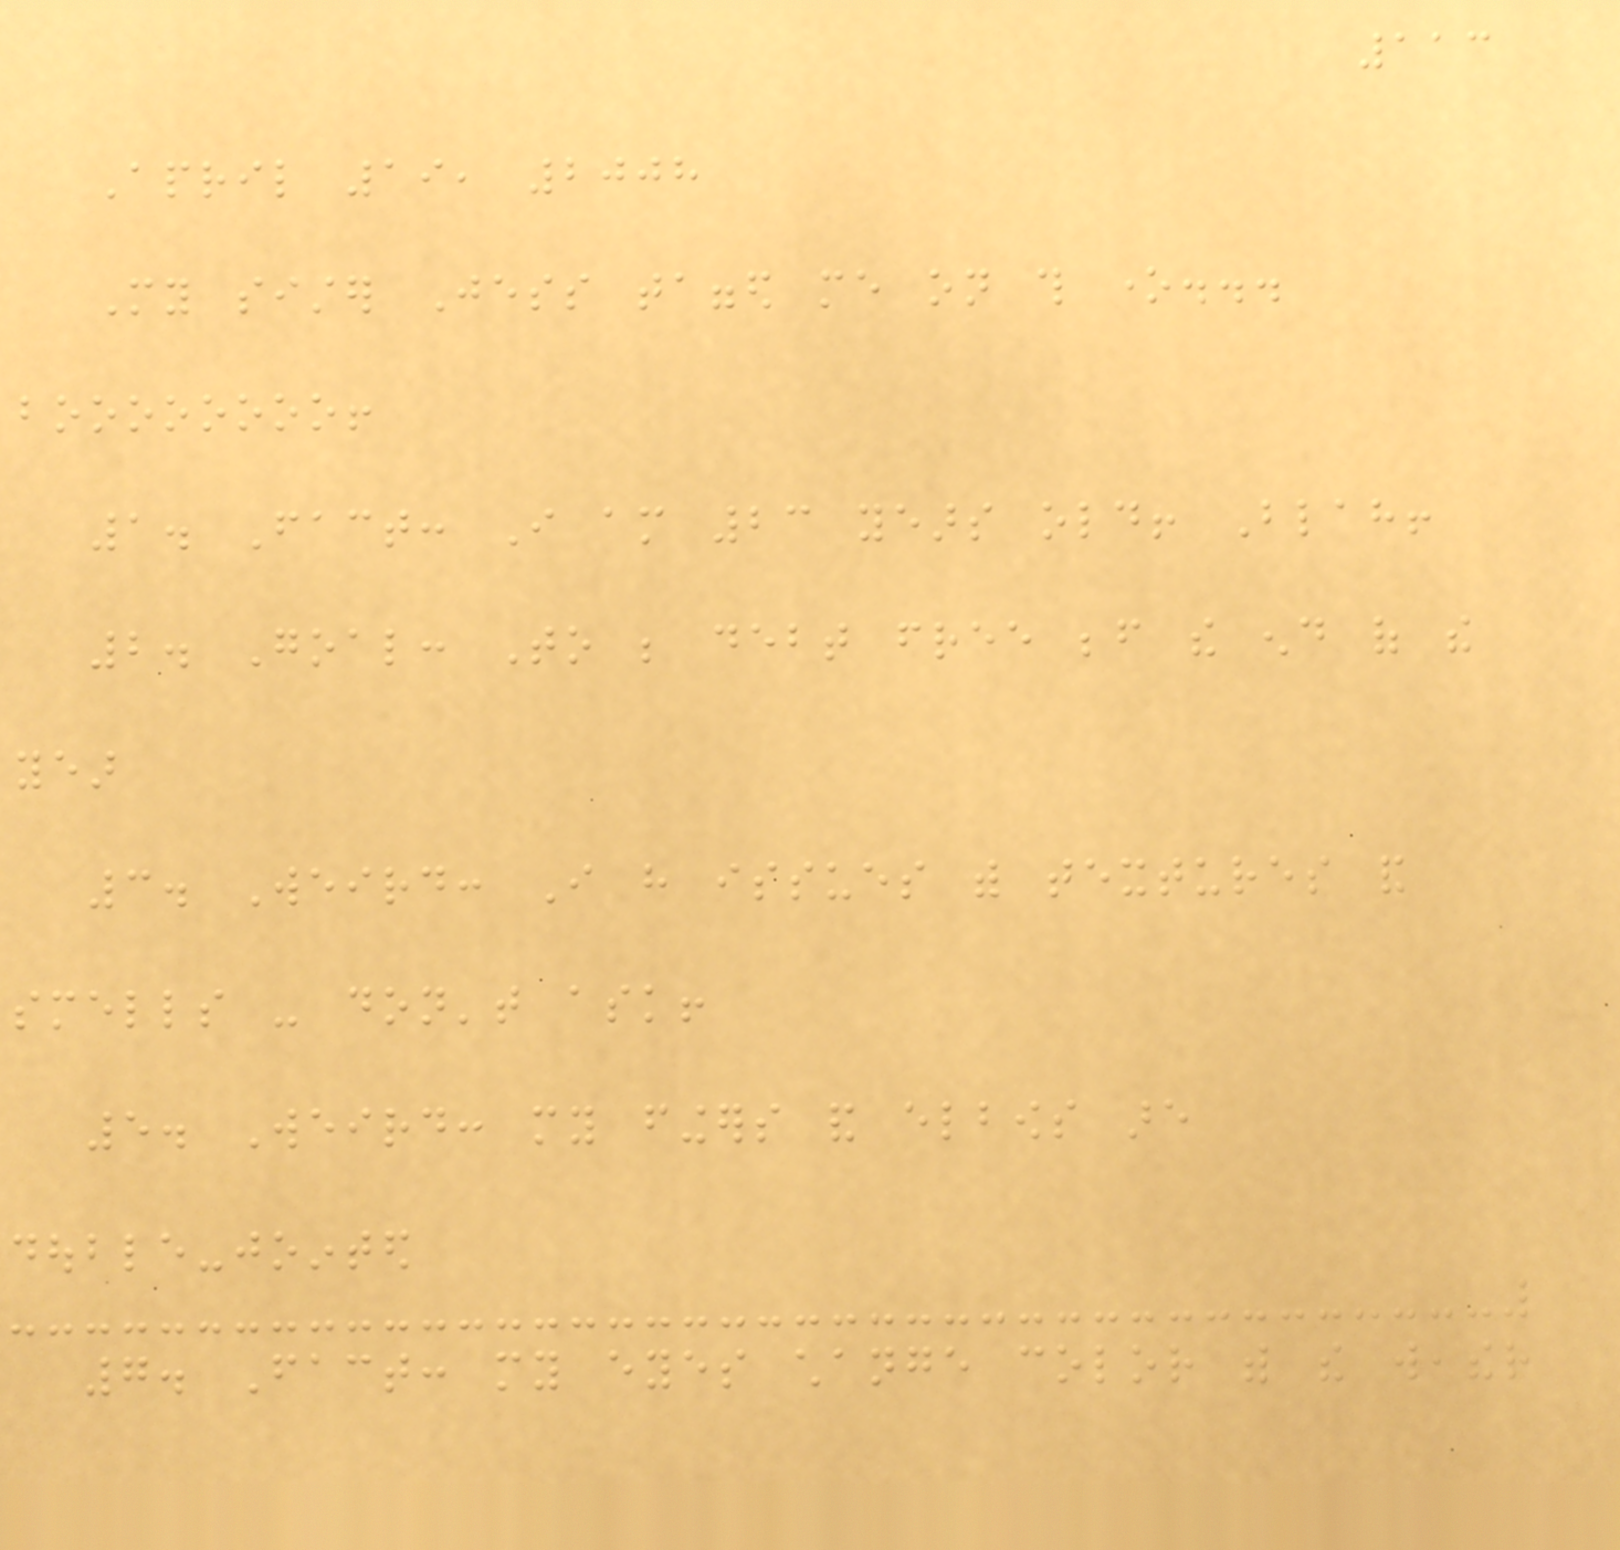113
April 19, 2008
My sister Jess tagged me on this one...
boooooooo!
1. Fact: I am 23 years old! Blah!
2. Goal: To be debt free before the end of the
year
3. Weird: I have issues with textures and
smells - don't ask!
5. Weird: my fingers and elbows are
double-jointed
7. Fact: my eyes change color with the weather
